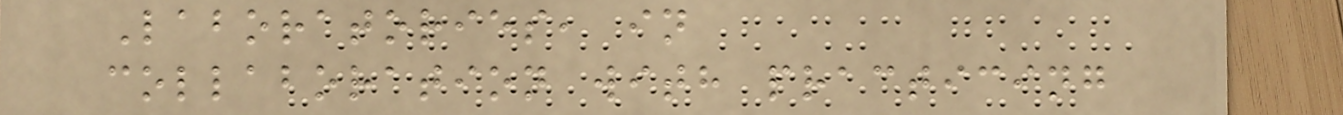Laboratories, in
collaboration with practicing
